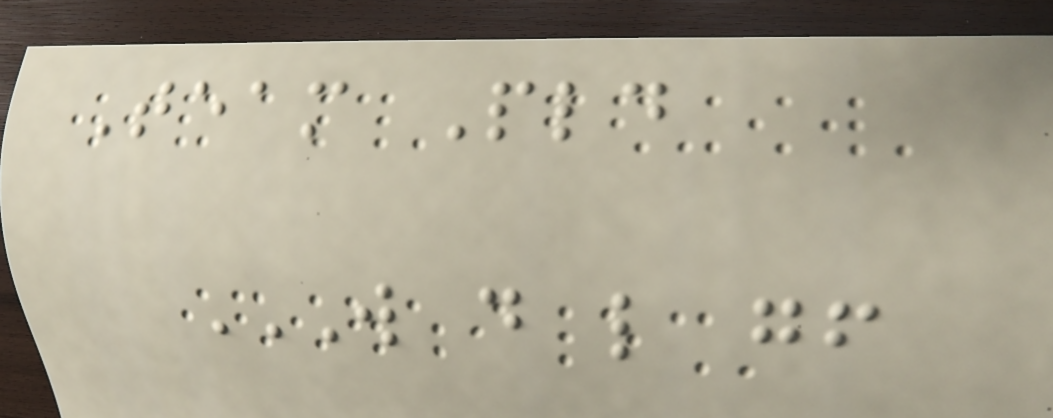Team Pld
W D L GF
